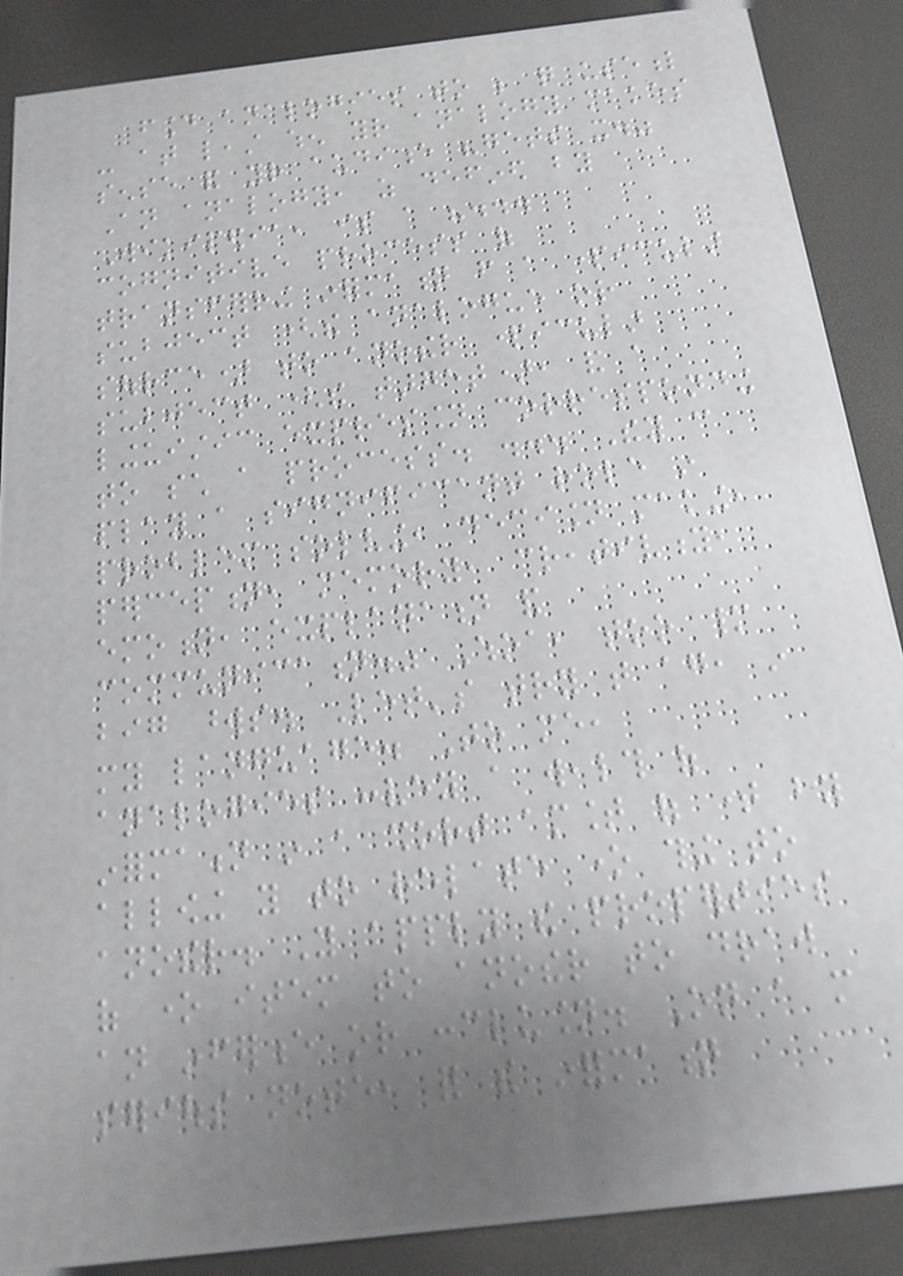found analogies to be quite useful
- at least when your analogy makes
sense and your audience "gets it."
An analogy, as defined by
Wikipedia, is a "...
cognitive process of
transferring information from a particular
subject (the analogue or
source) to another particular
subject (the target), and a
linguistic expression corresponding
to such a process. ... They can
play a significant role in
problem solving, decision making,
perception, memory, creativity,
emotion, explanation and
communication." Whoa, too many
big words. Let's try that again, in
my language. To me,
analogies convey a wealth of
information in a short amount of time by
allowing you to relate one thing to
another. You apply the properties
of one item to another to draw
an inference or conclusion. On a more
serious note, for the information
